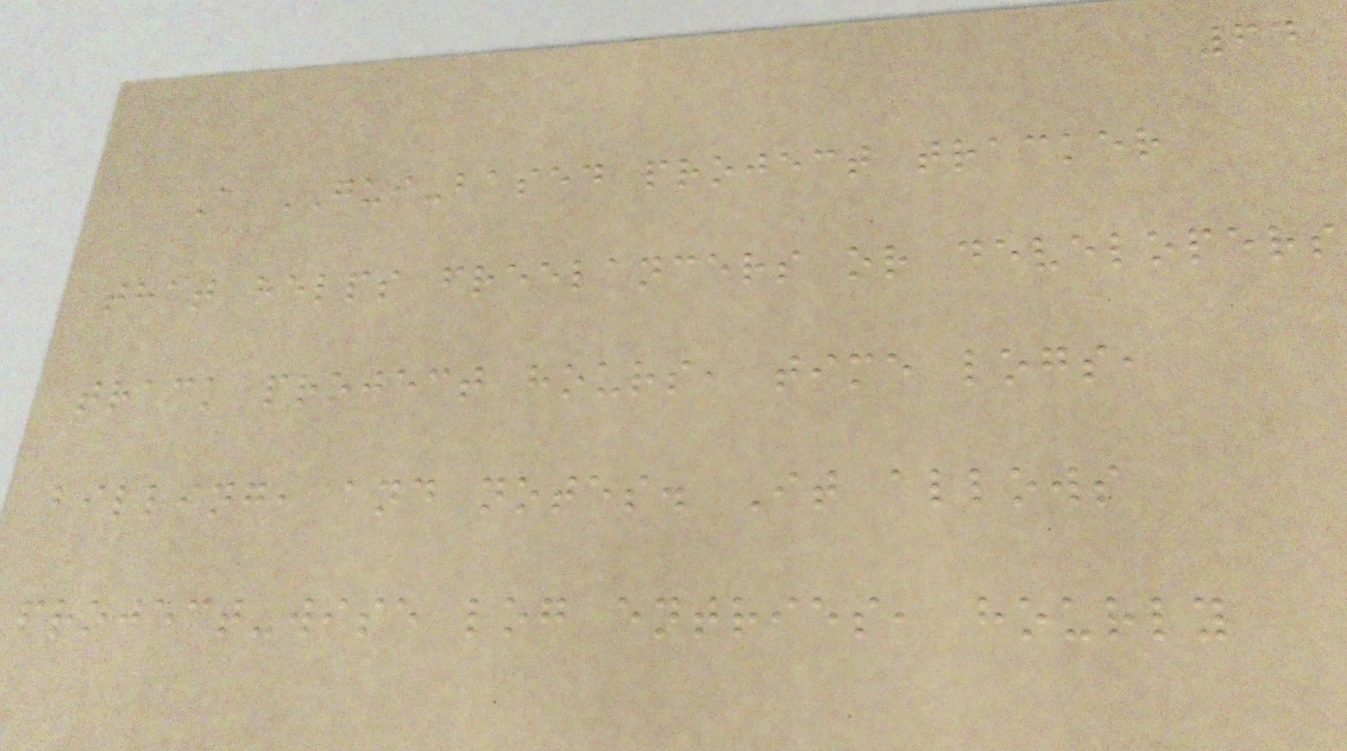64
A GUI-based project tracker
that helps freelancers or developers
track project hours, time logs,
billing, and notes. It allows
project-wise log entries, hourly
